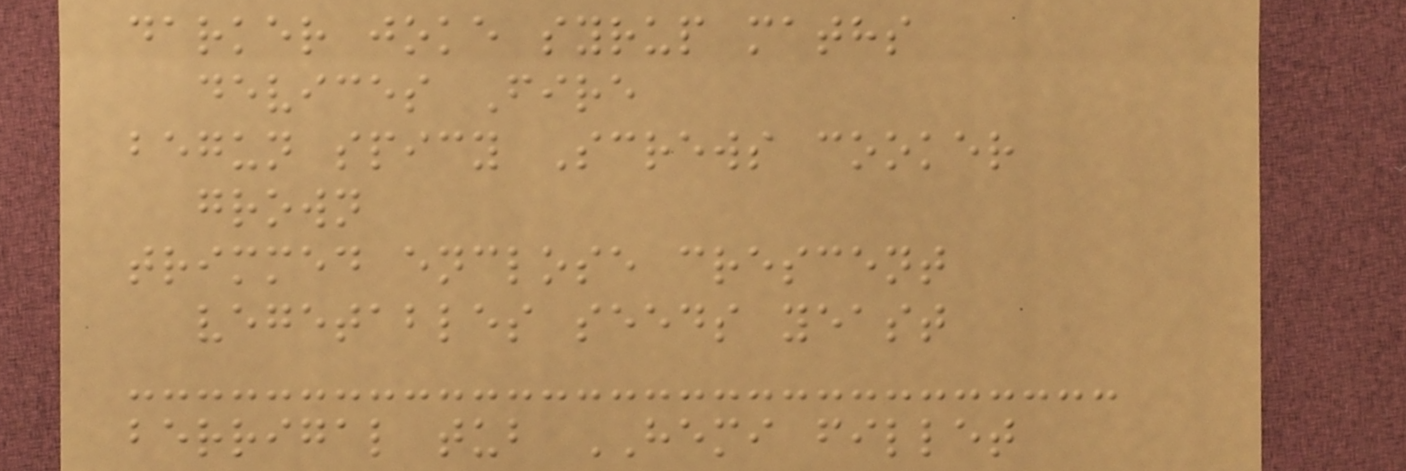darker joke syrup maths
devices Fire
begun spicy Screws cooker
grown
trimmed enclose crescent
vegetables seeds yeast
berrigal tub HEMI fillet
